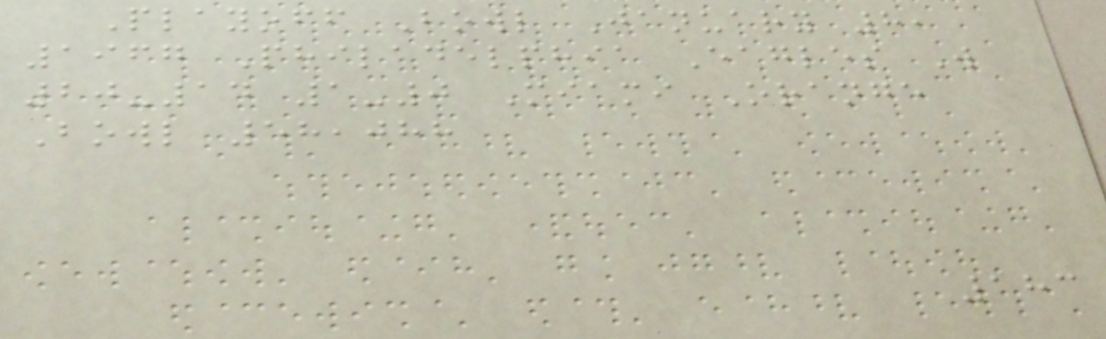Playoff Bowl January 8,
1967 Philadelphia Eagles W
20-14 1-0 Miami Orange
Bowl 58,088
183
